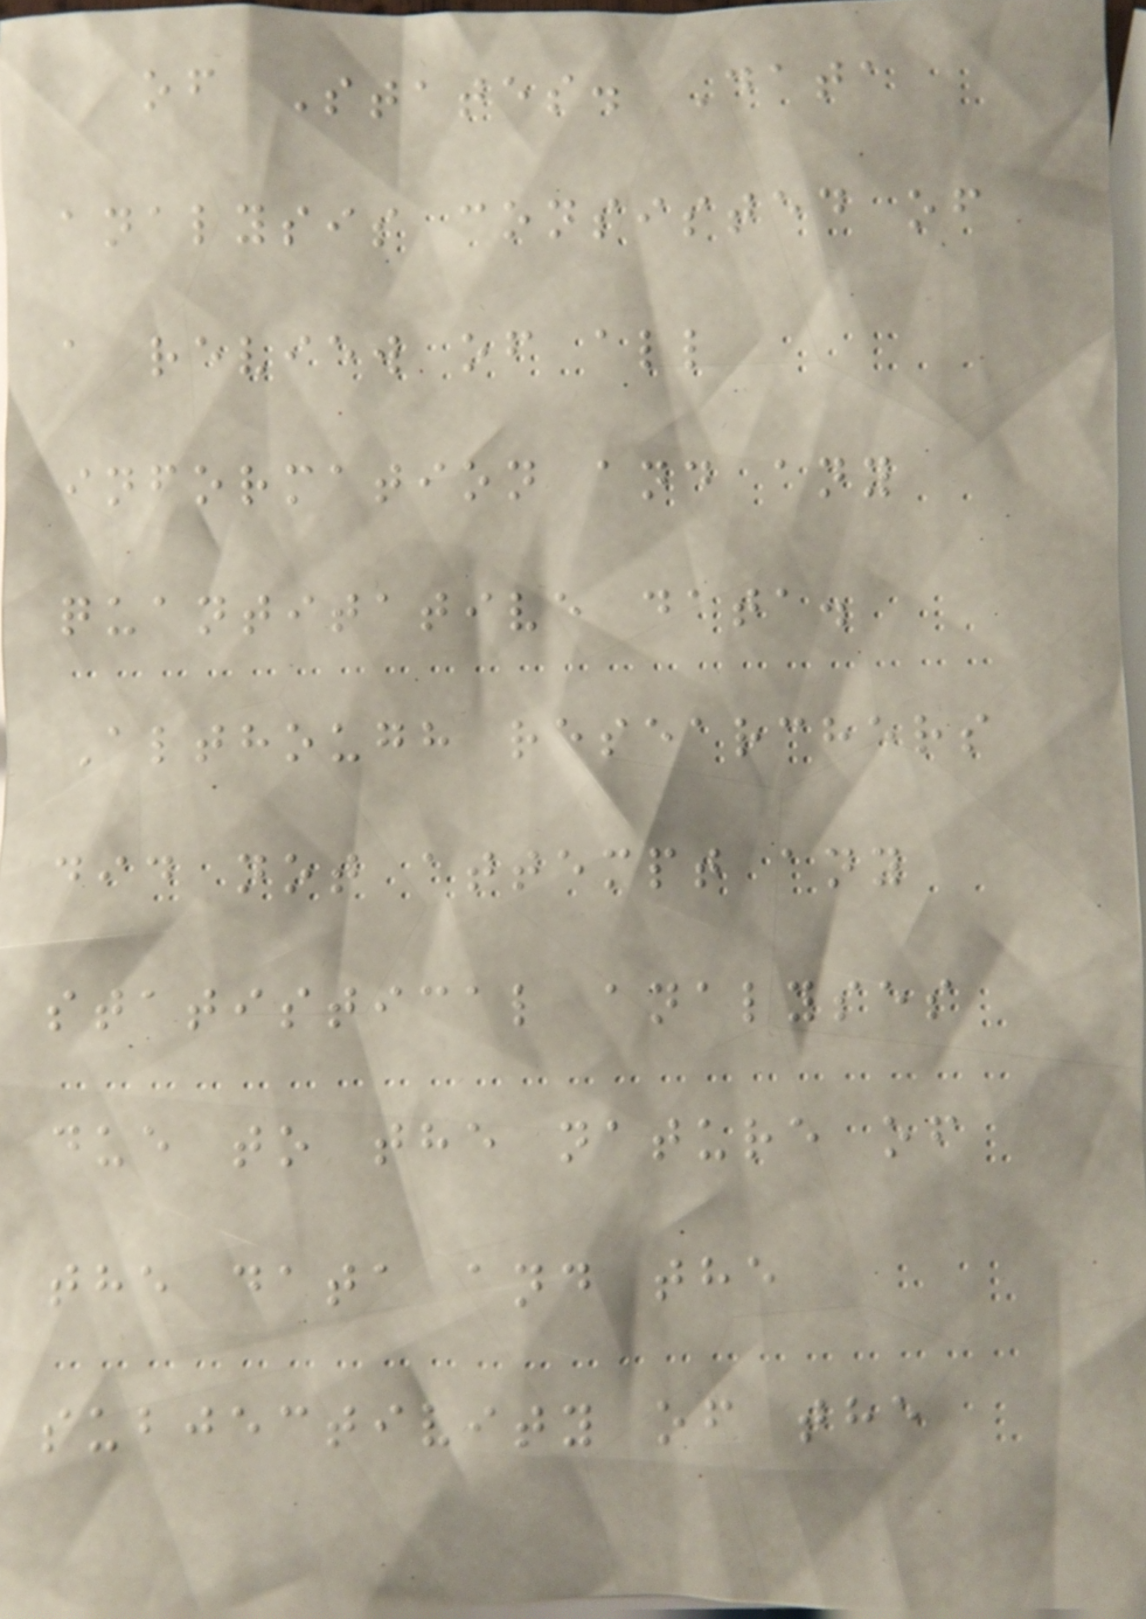of States. Data
analysis consisted of
a review of all
information and any
quantitative data.
Although researchers
did not attempt any
statistical analyses
due to the nature of
the data and the
subjectivity of the
